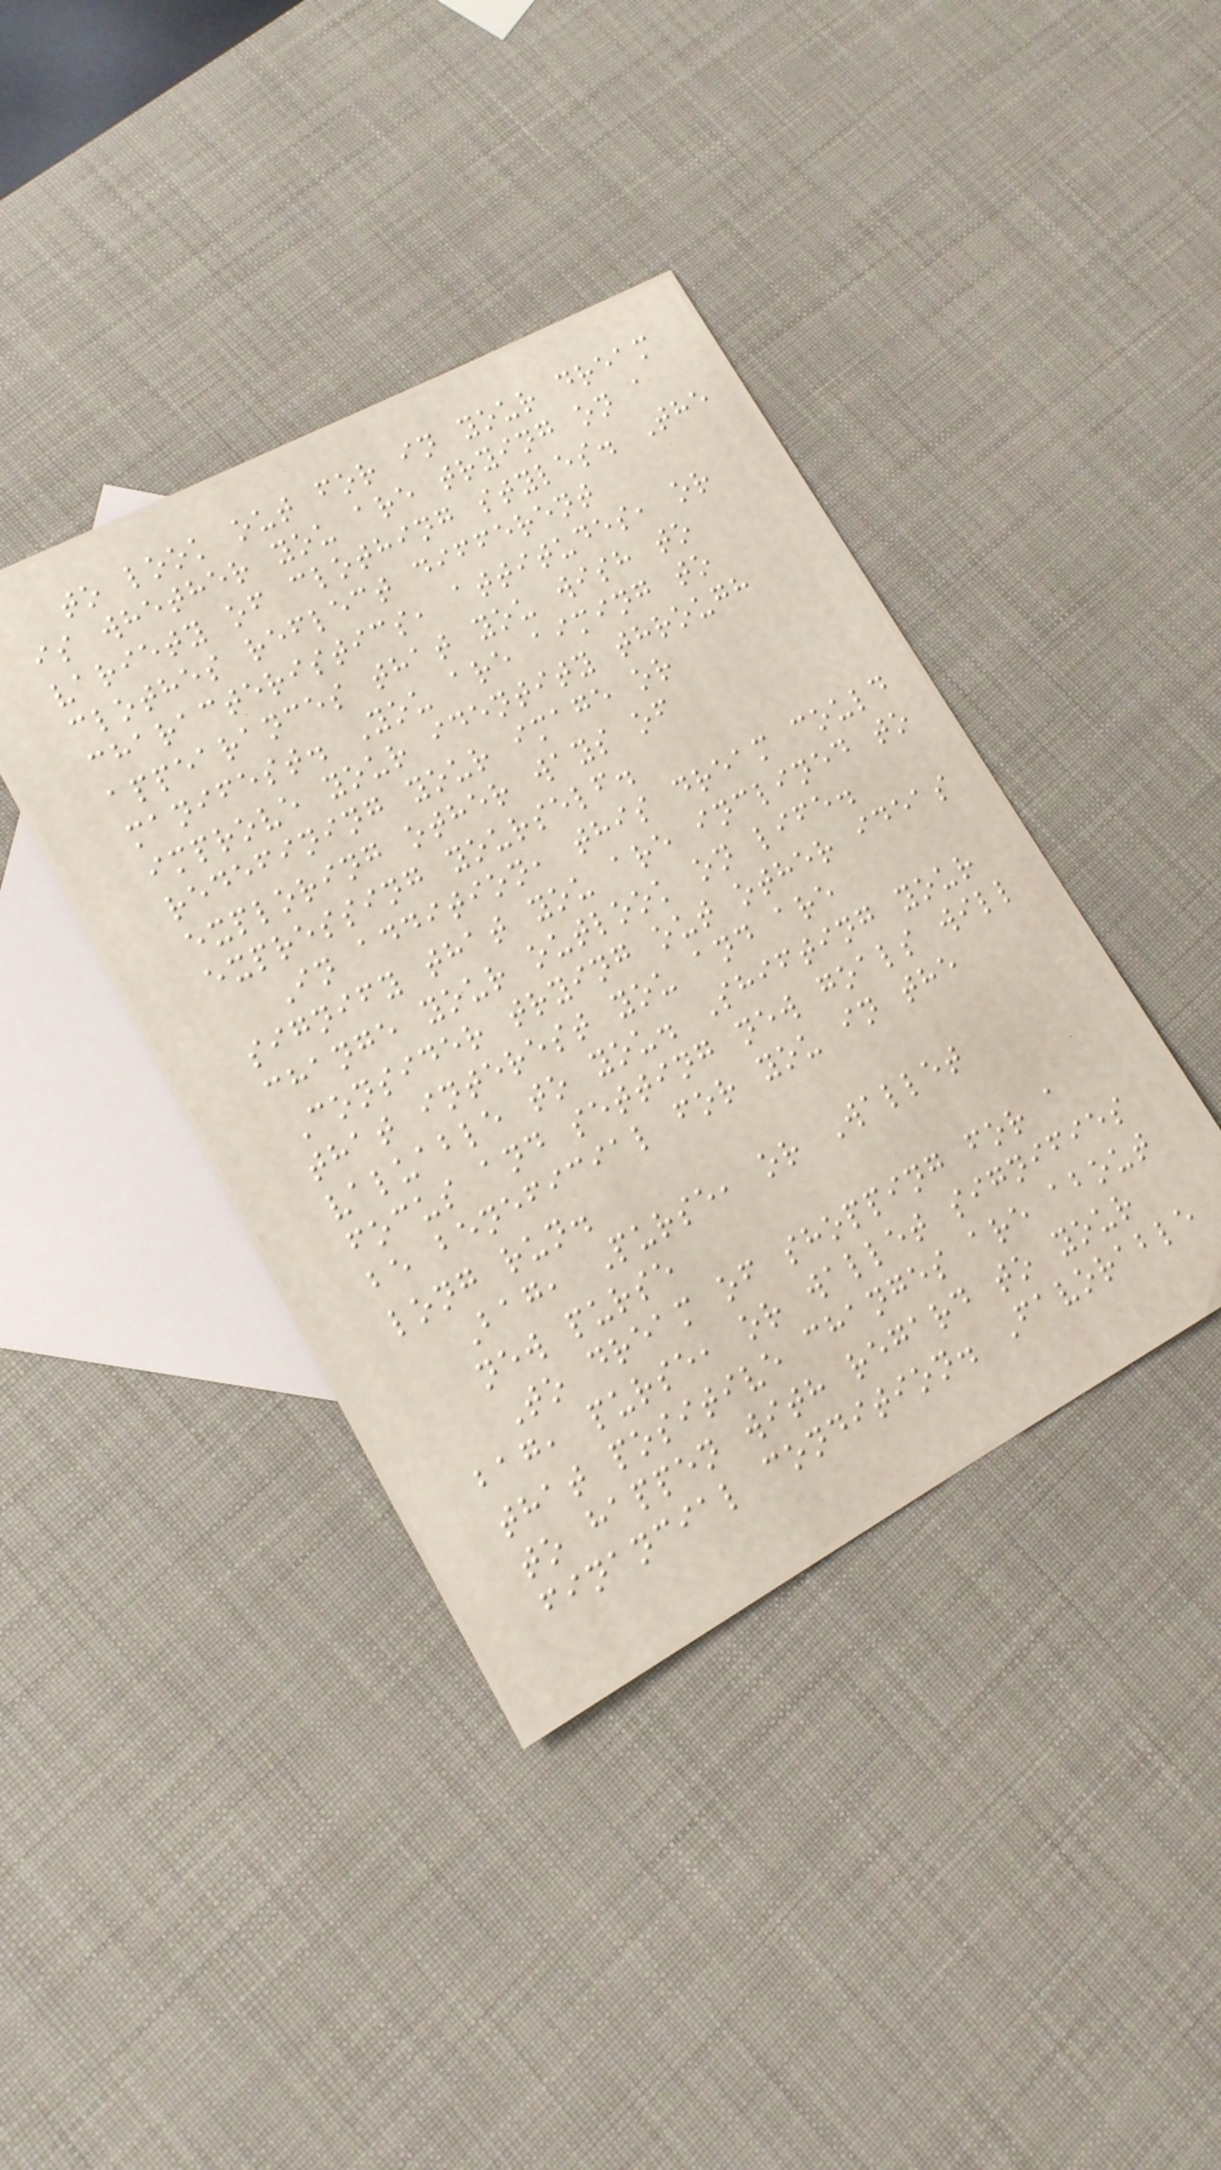to look out for in your dream
is whether you are trying on a
variety of clothing styles. The
clothes reflect different
characteristics, attitudes, or
appearances that you wish to
manifest. You are aiming to
improve your identity through
redefining your image or
exploring other ways of
expressing yourself.
In addition, this dream could
signify that you are inclined to
change your outlook on life.
Consider trying out other ideas
that interest you and are
valuable to you. Shifting your
focus and setting new goals will
be beneficial for you in the
long run.
Bag, Purse, or Wallet
new purse
To dream of shopping for a
bag, purse, or wallet signifies
that positive changes are about
to happen with regard to your
financial condition. Favorable
